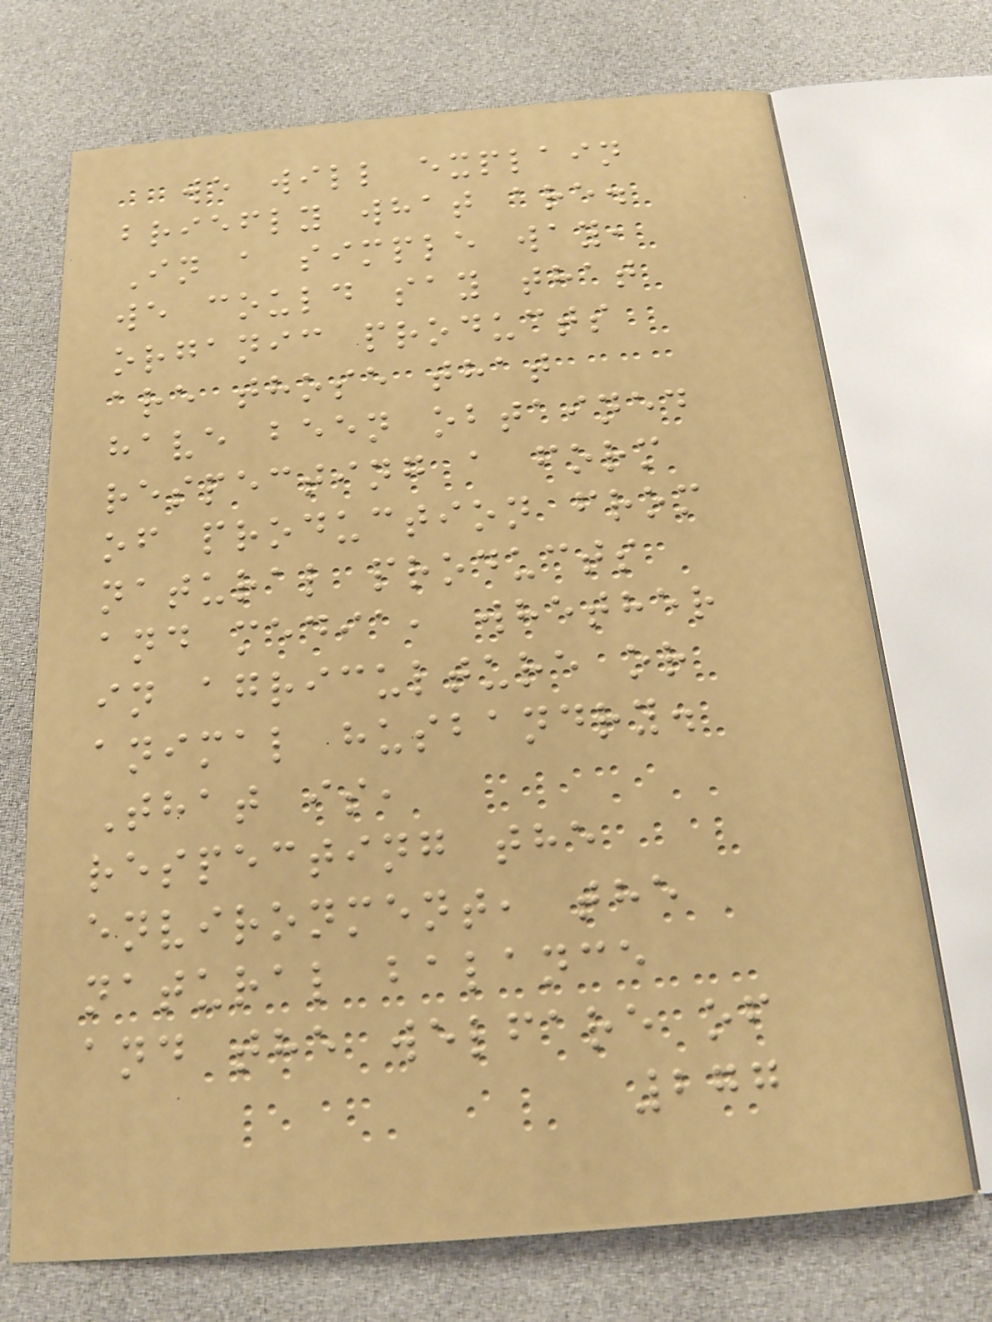we will explain
briefly what are.
In a simple way,
we could say that
organic products
are those that
have been obtained
respecting a form
of production from
natural products
and media, whether
in agriculture or
animal husbandry.
That is,
respecting the
environment, the
natural balance
and the welfare of
277
